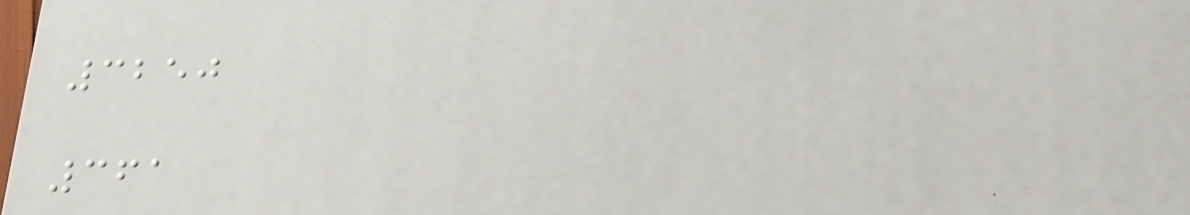3250
361
